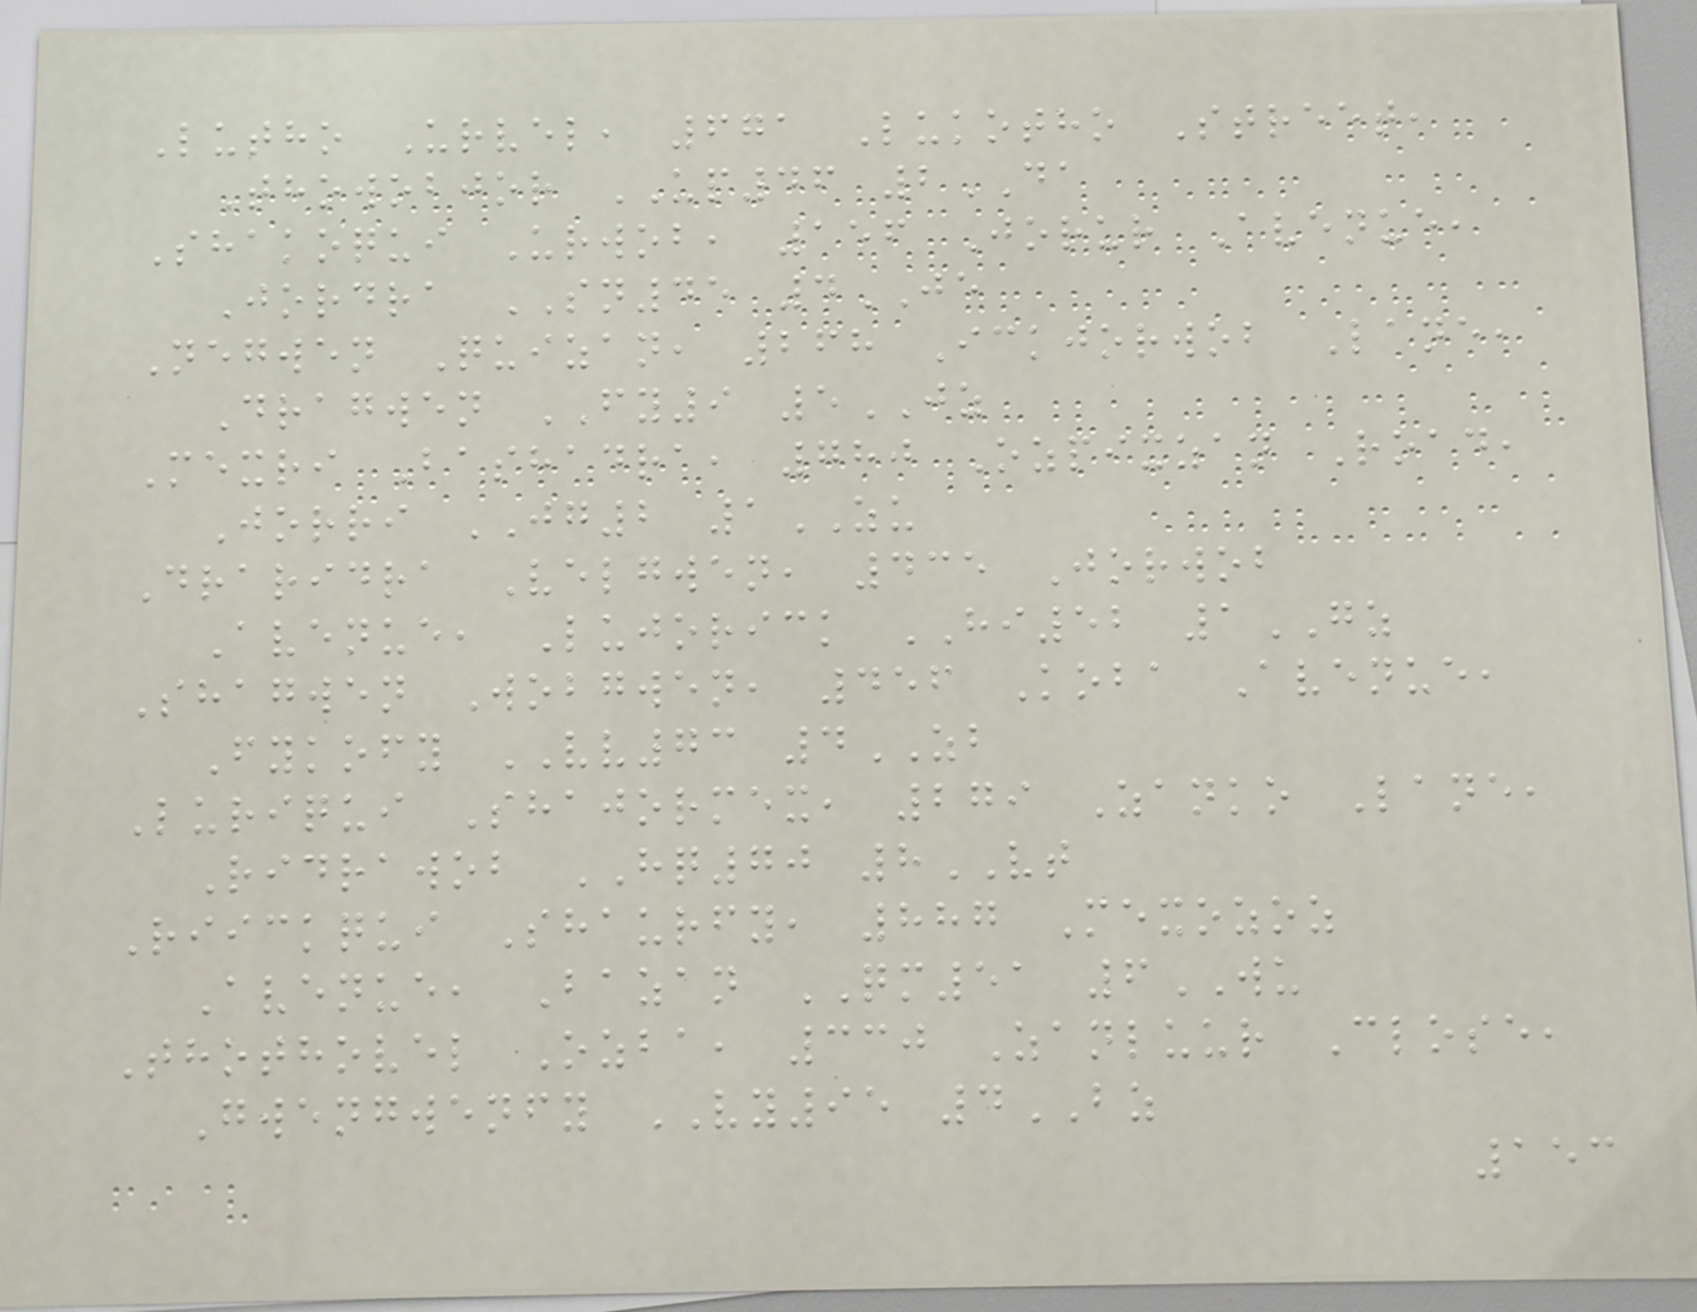Lutho Urvel, 671 Lukotho Street,
Thowobjor UP46 2DA
Shakoqui Urwob, 156 Jorur Avenue,
Jordra SN45 4JE
Negwen Quizan, 268 Ickjorwob Lane,
Dragwen FY9 5JZ
Mexri Bashadra, 780 Ozpixzan Road,
Jorri JG2 1ZU
Draridra Velgwen, 435 Jorwob
Avenue, Lujorick HI52 1GZ
Shagwen Wobgwen, 456 Koba Avenue,
Fykofy VV73 4ZB
Luriqui Shajormex, 279 Zanko Lane,
Ridrawob HQ70 8VT
Riickqui Shaurfy, 887 Mexozoz
Avenue, Bazan QM51 6WU
Thothovel Ozba, 330 Zanluur Close,
Gwengwenfy VY95 4BZ
153
